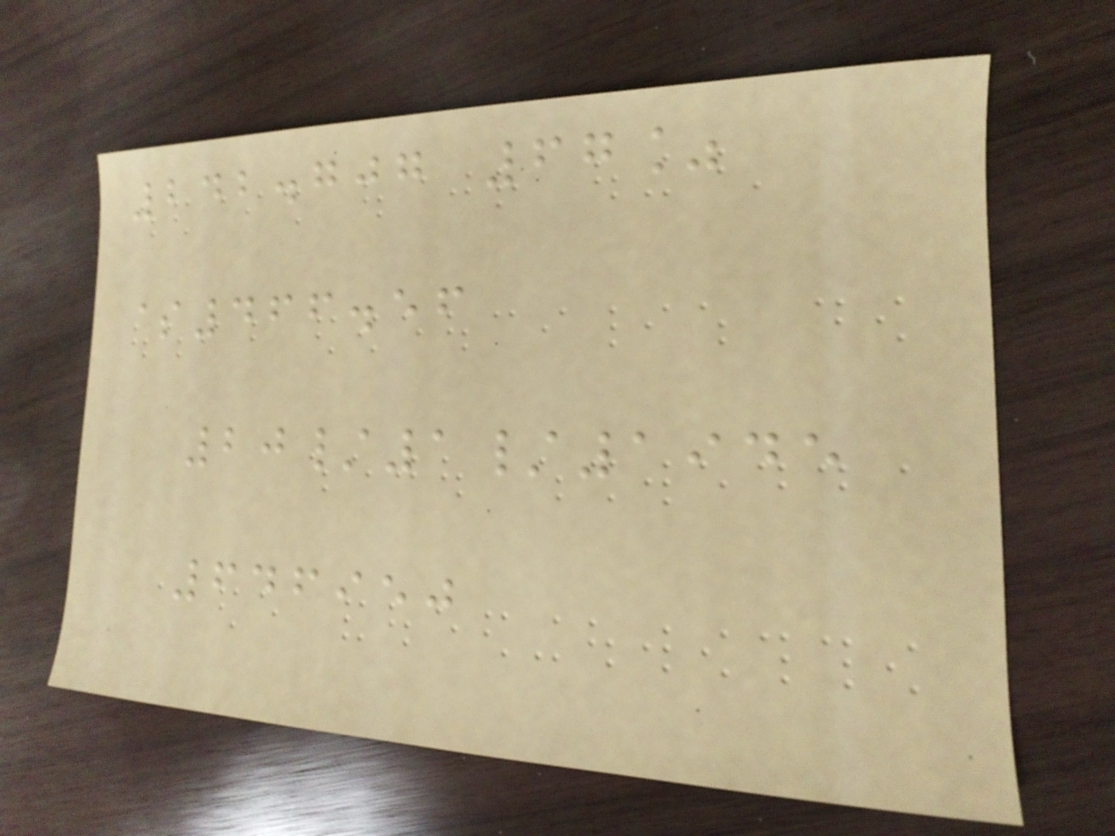242.707 67%
$466.56
20/1/1945
646950
